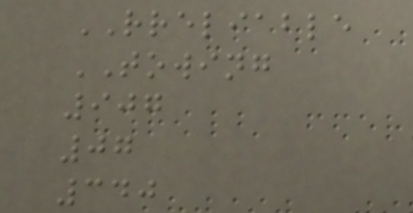RRELIABLE
TOWING
907
07
340
